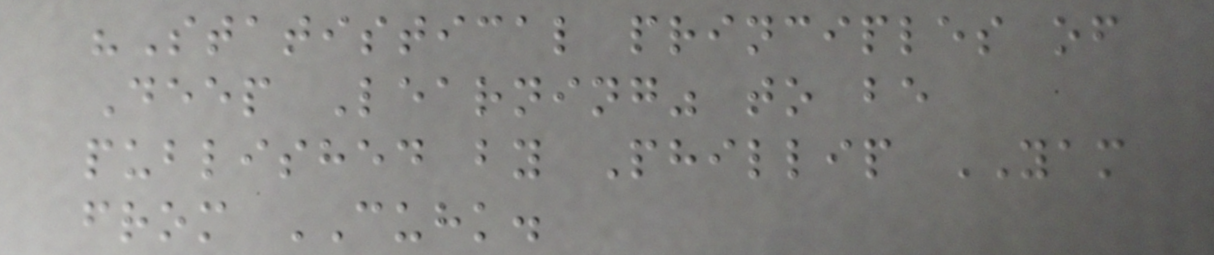"Statistical principles of
Deep Learning" to be
published by Phillip YAM
from CUHK.
